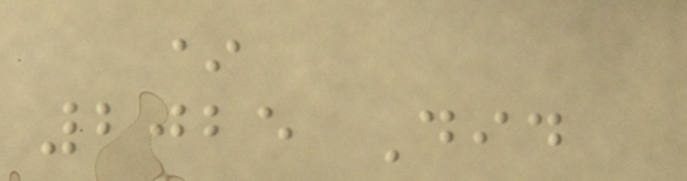*
2025 Did
